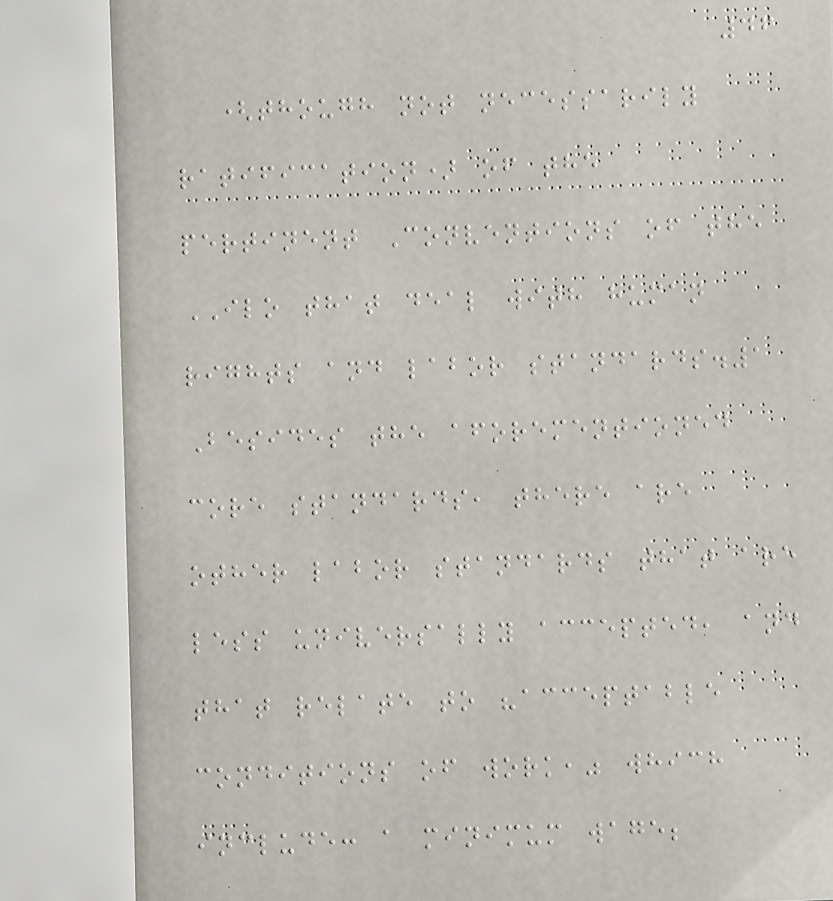46
(though not necessarily
ratification) of the
pertinent Conventions of the
ILO that deal with human
rights and labor standards.1
Besides the aforementioned
core standards, there are
other labor standards that are
less universally accepted, and
that relate to "acceptable
conditions of work," which
include: a minimum wage;
